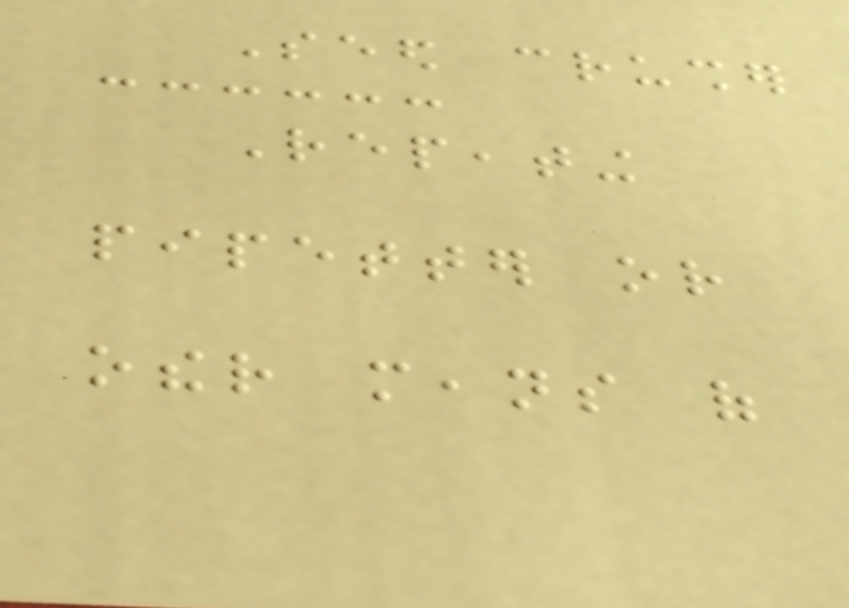Seed crusher
Repeating
pipetter or
other means of
